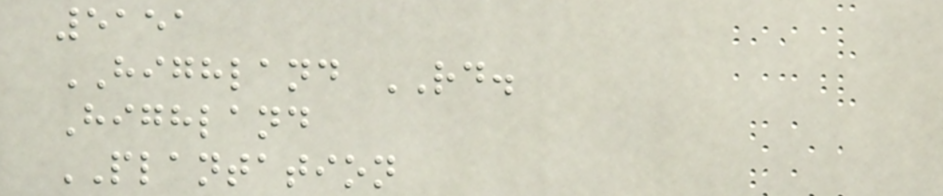5151
HIGHLAND RD.
Highland
PLANTATION
